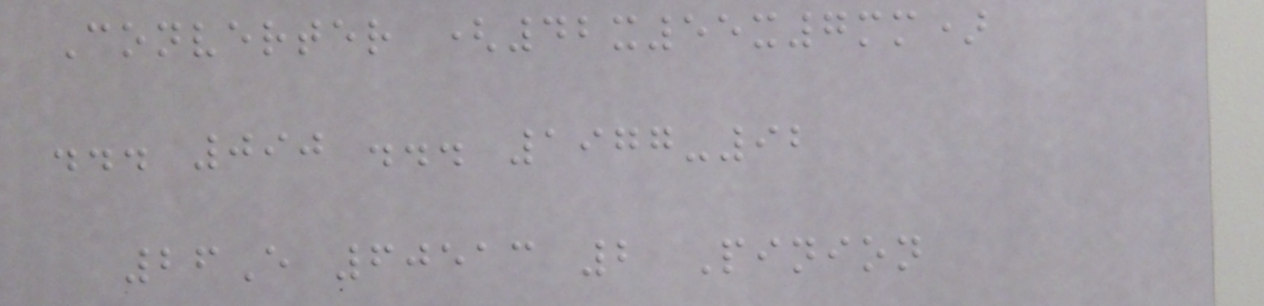Converter (42x55x7mm)
... 090 ... 1977-92
26E 60513 2 Pinion
